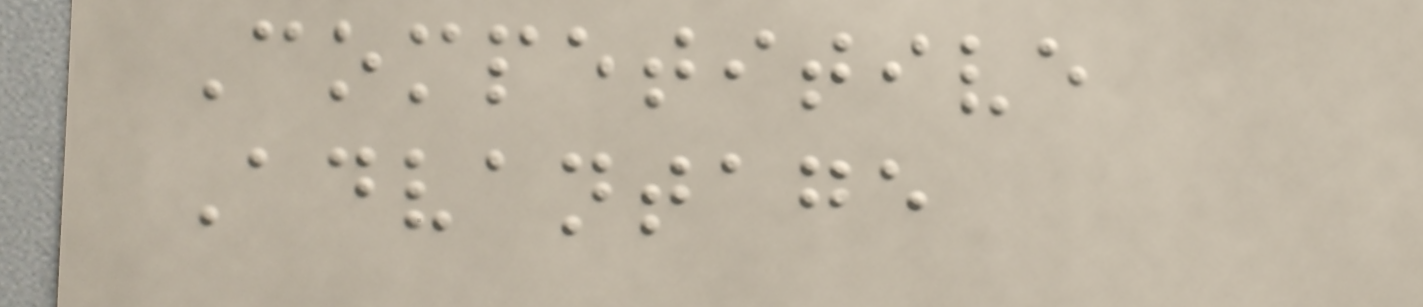Competitive
Advantage
